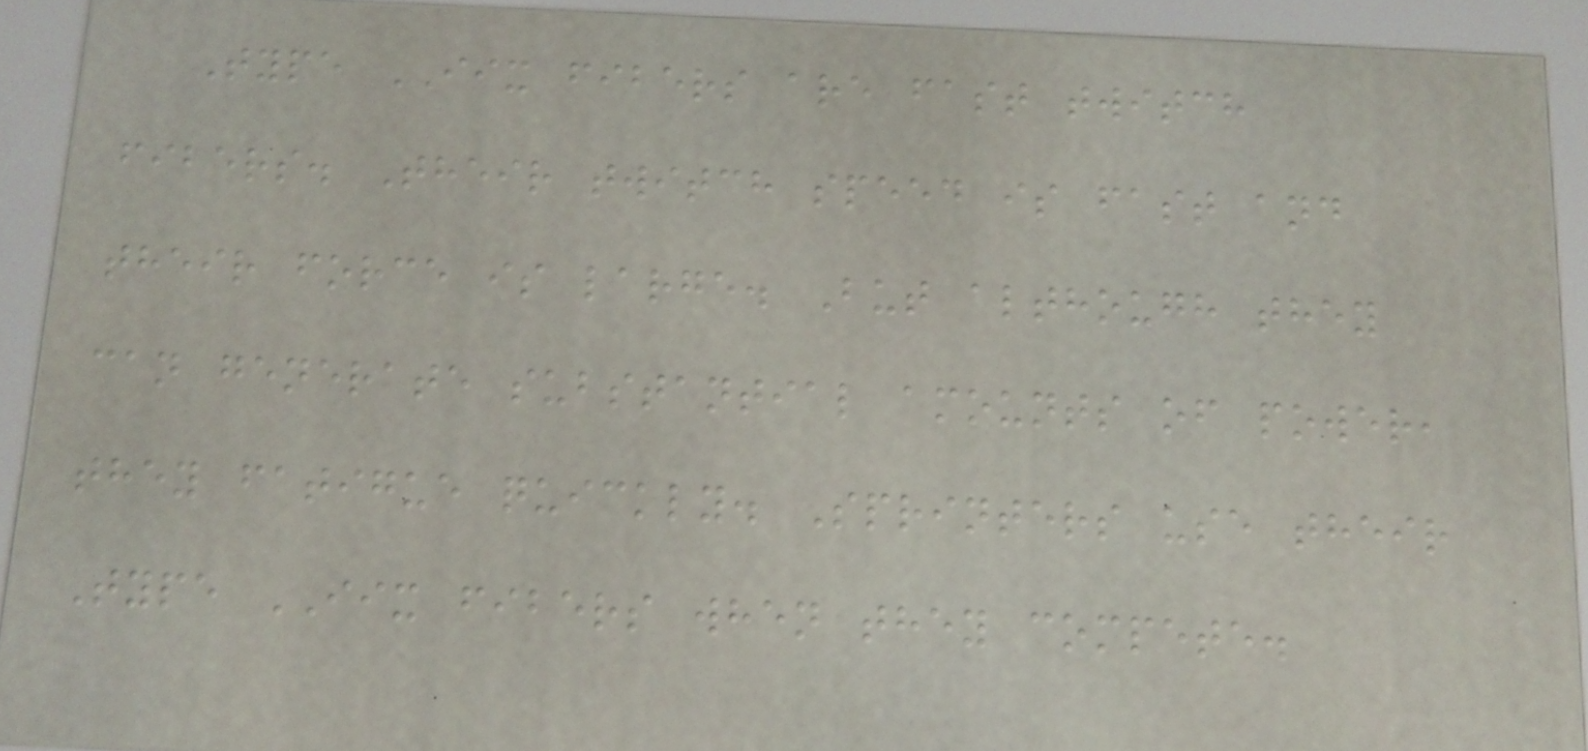Type IIX fibers are fast twitch
fibers. Their twitch speed is fast and
their force is large. But although they
can generate substantial amounts of power,
they fatigue quickly. Sprinters use their
Type IIX fibers when they compete.
